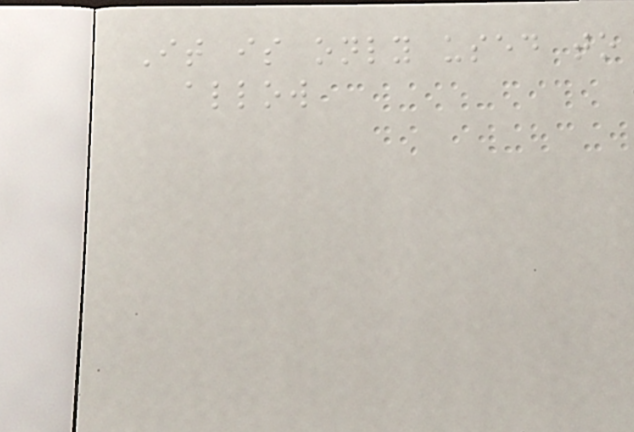It is only used to
allow
